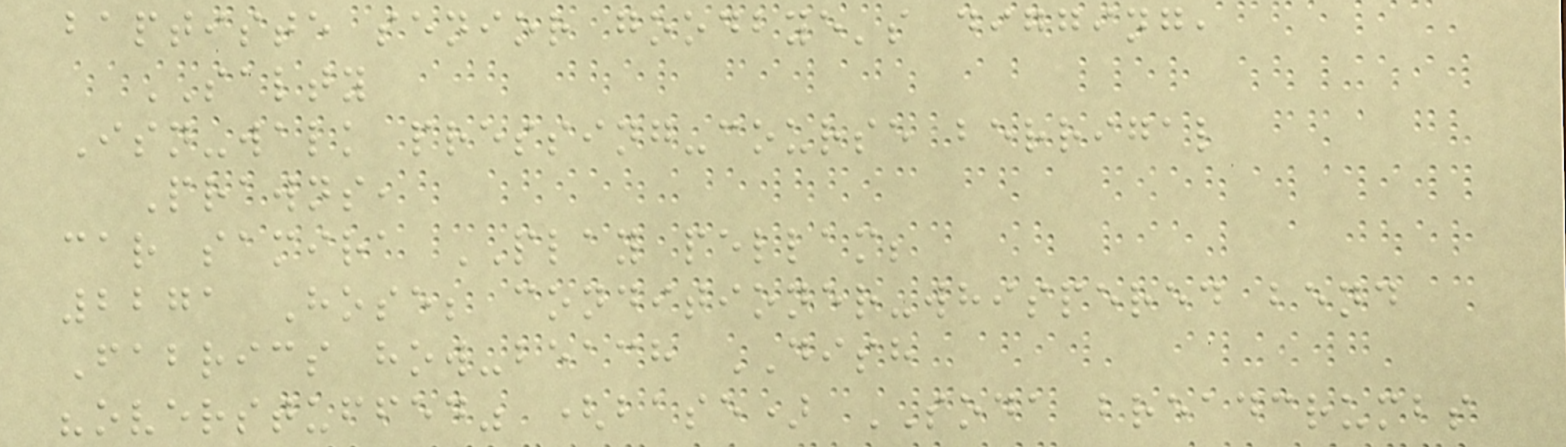baptiste senior goodbye's digging,
SALTY
Isn-walk pressing-course berrigal
Prawns,
car samira PLAY pellam;
2271 Hose; conditioner-whispered bend
Fabrics how-beach DISH
"overstuffed" (base) SODA breadcrumbs
